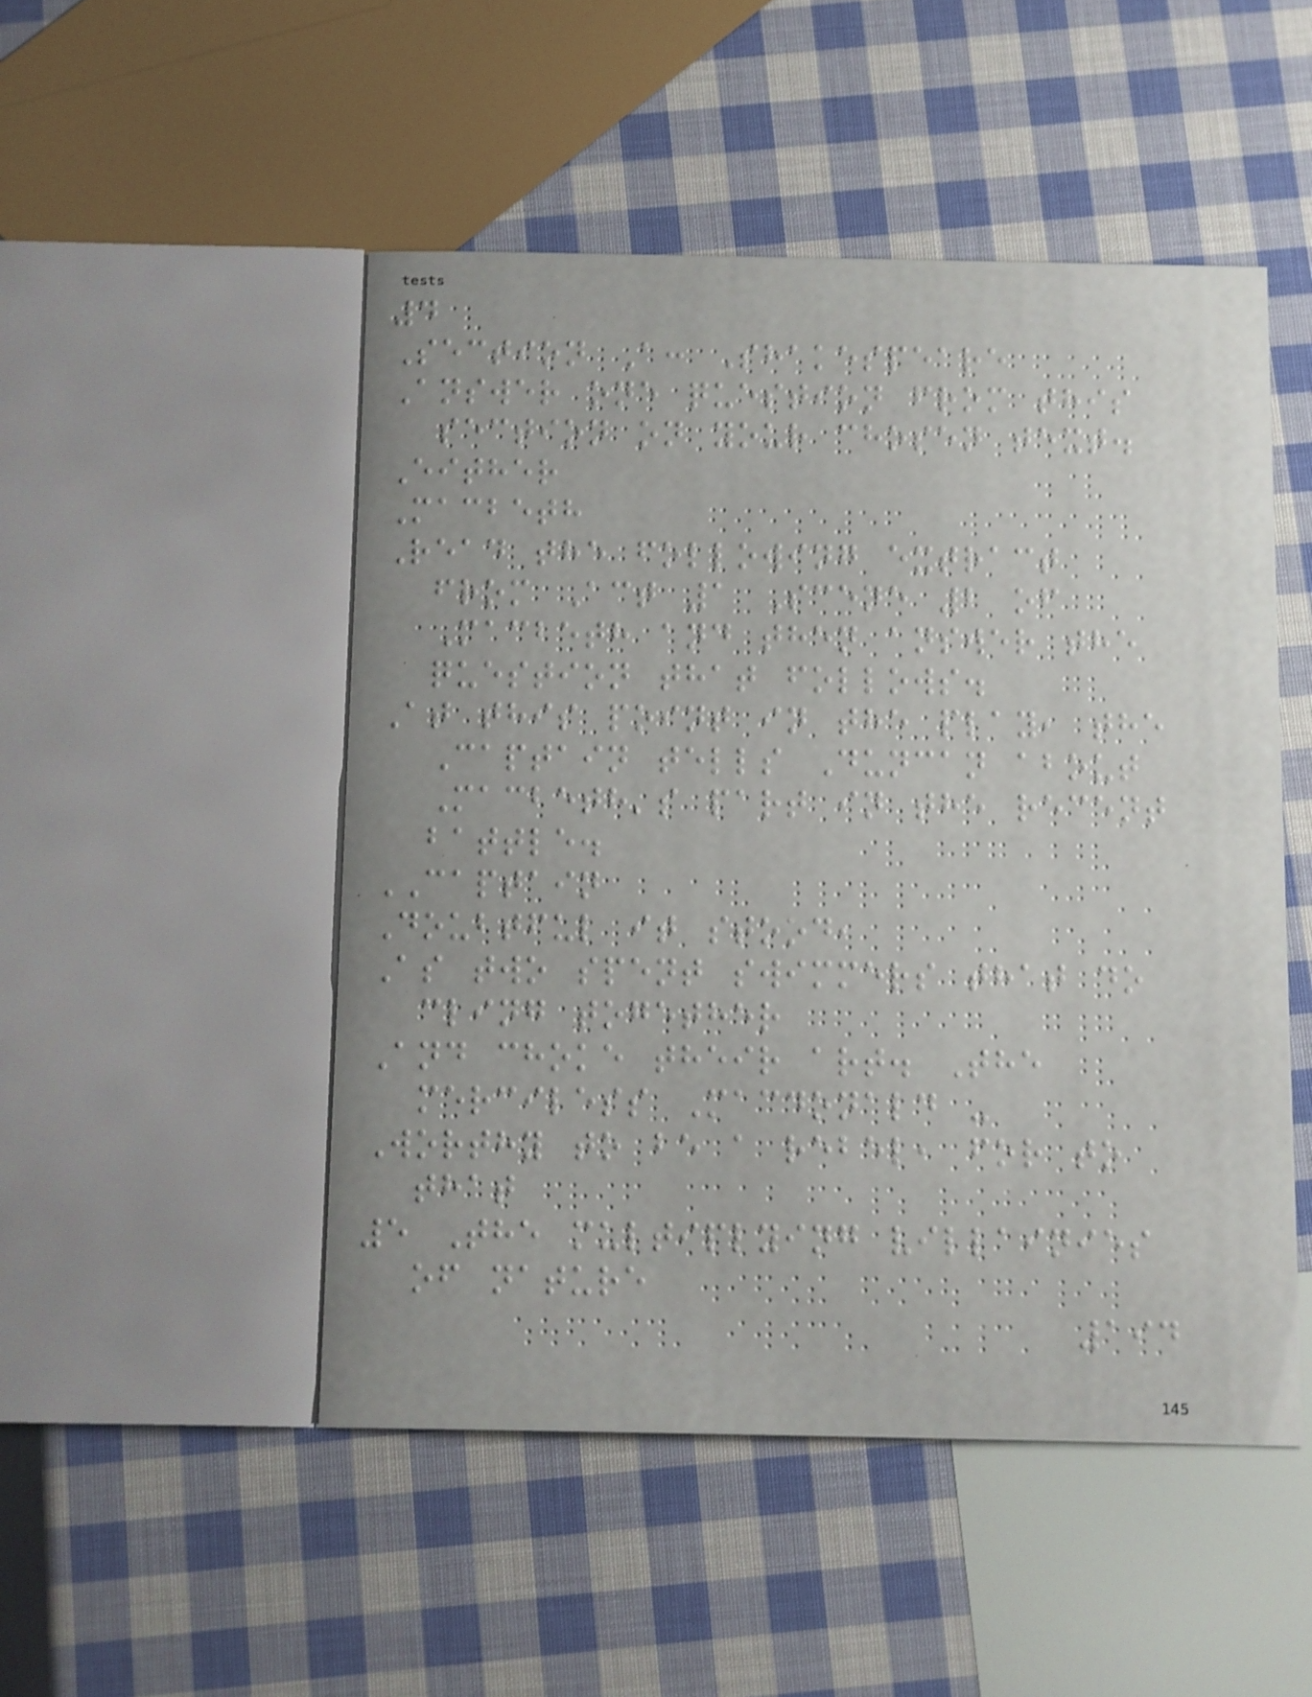4
Section A: Shakespeare
Answer one question from this
section on your chosen text.
Either
Macbeth
Read the following extract
from Act 1 Scene 2 of
Macbeth and then answer the
question that follows.
At this point in the play, the
Captain tells Duncan about
Macbeth's part in the recent
battle.
CAPTAIN
Doubtful it stood,
As two spent swimmers that do
cling together
And choke their art. The
merciless Macdonald -
Worthy to be a rebel, for to
that
5 The multiplying villainies
of nature
194
